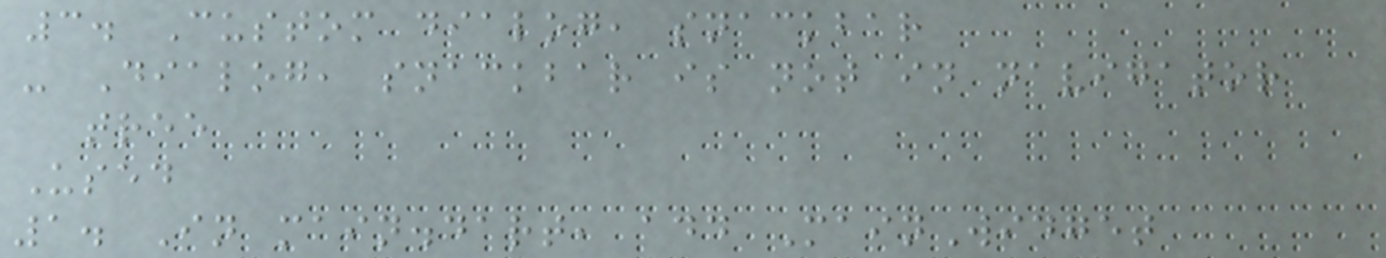3. Custom dialog, snackbar
- Dialog, snackbar is not in navigator
tree
Used
1. In main.dart, add MainWidget
